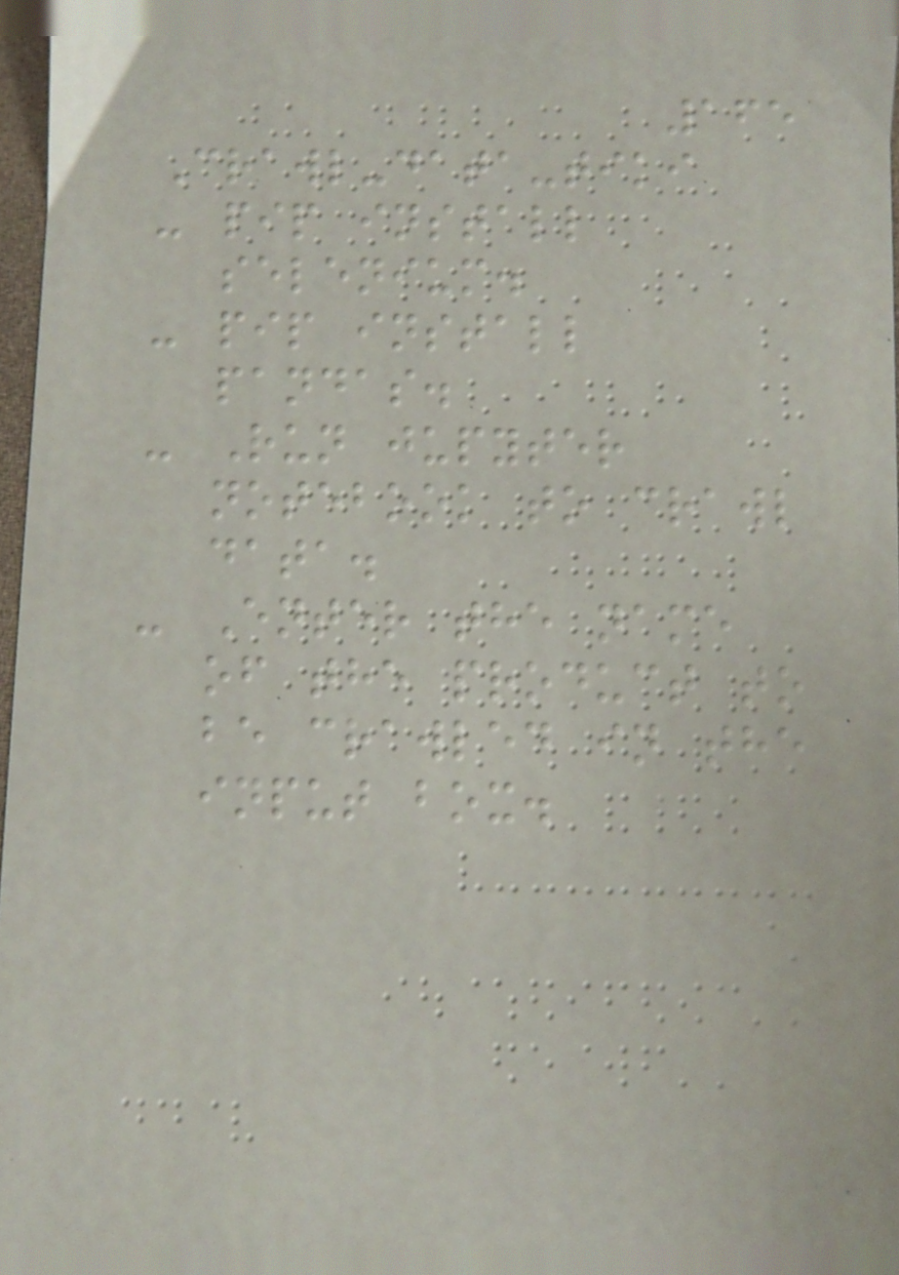165
Crawl-data-tiki
- pip install
selenium.
- pip install
pandas.
- Run jupyter
notebook to crawl
data.
- Enter the name
of the product to
be crawled in the
input box.
